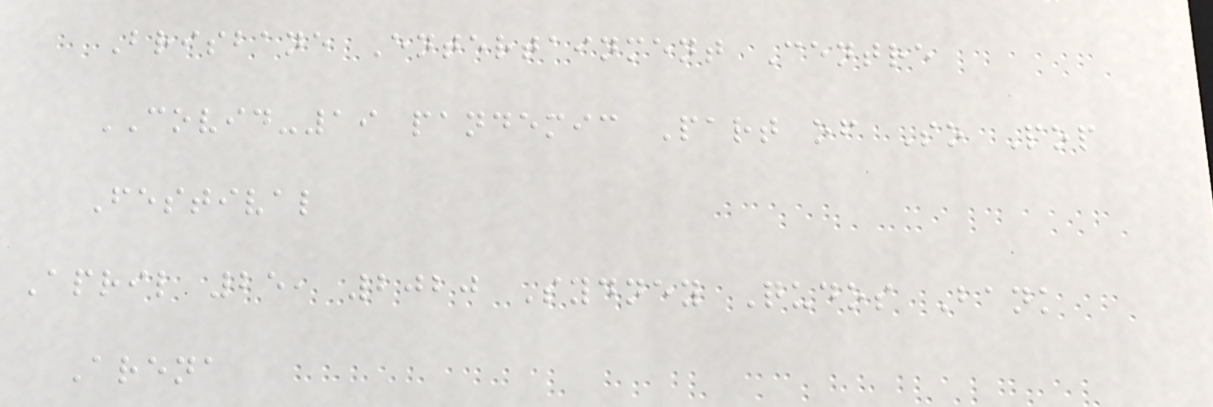Brisbane Entertainment Centre
COVID-19 pandemic Part of So Pop
Festival
April 25, 2020 Sydney Qudos Bank
Arena
